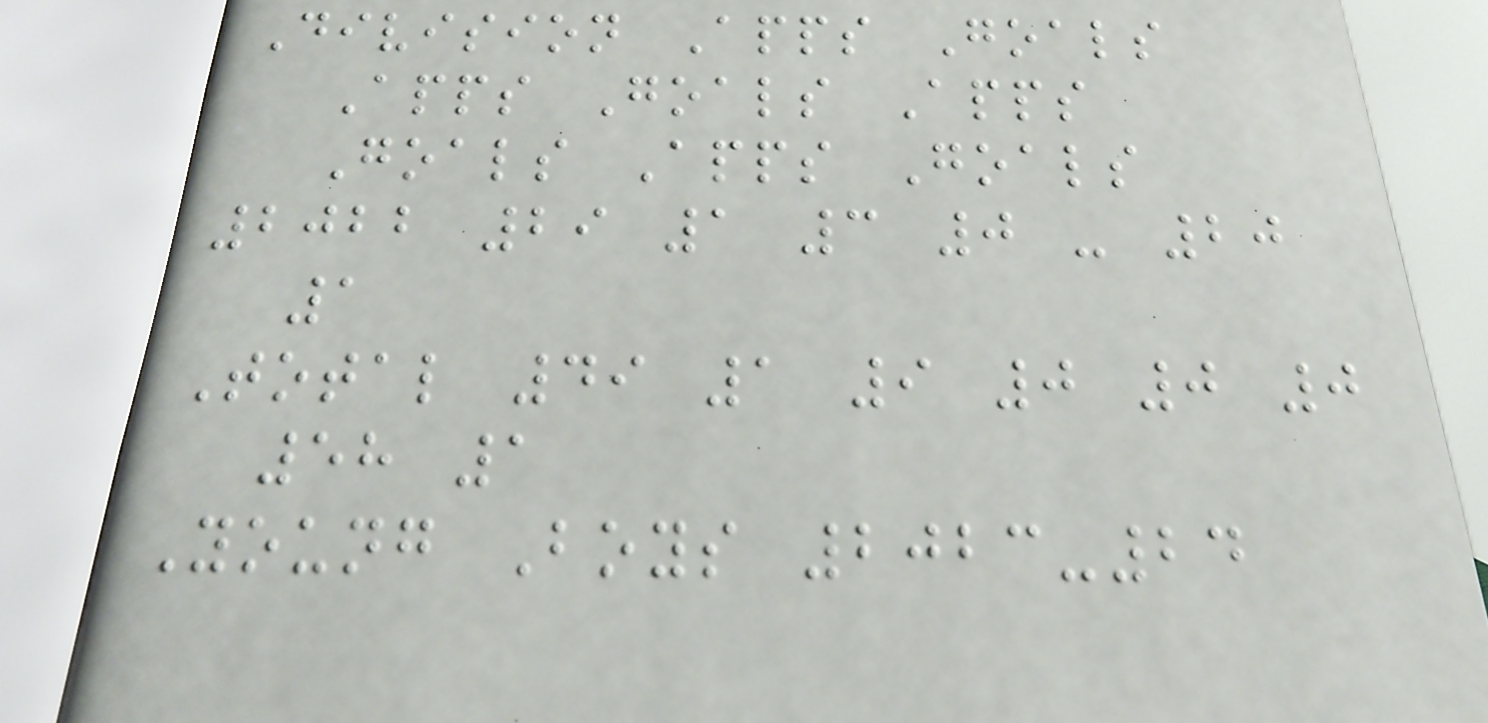Division Apps Goals
Apps Goals Apps
Goals Apps Goals
2022 29 1 3 0 - 20
1
Total 49 1 9 0 0 0
58 1
Young Boys 2023-24
